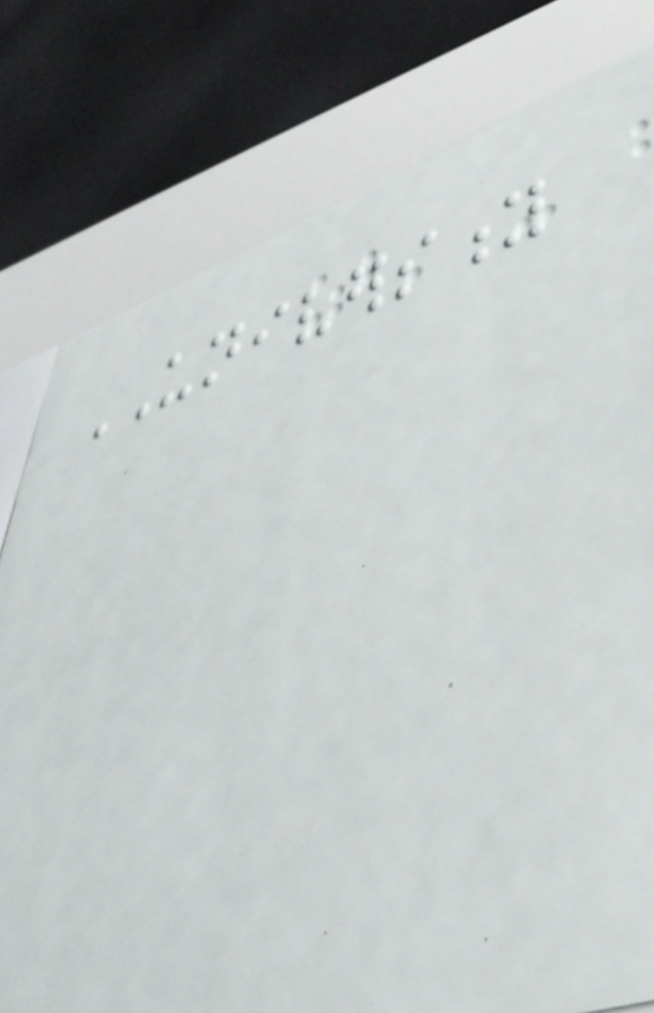UNIVERSITY
